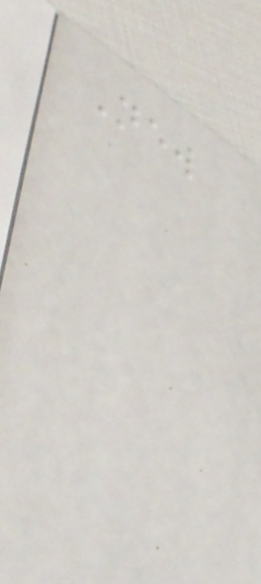New
